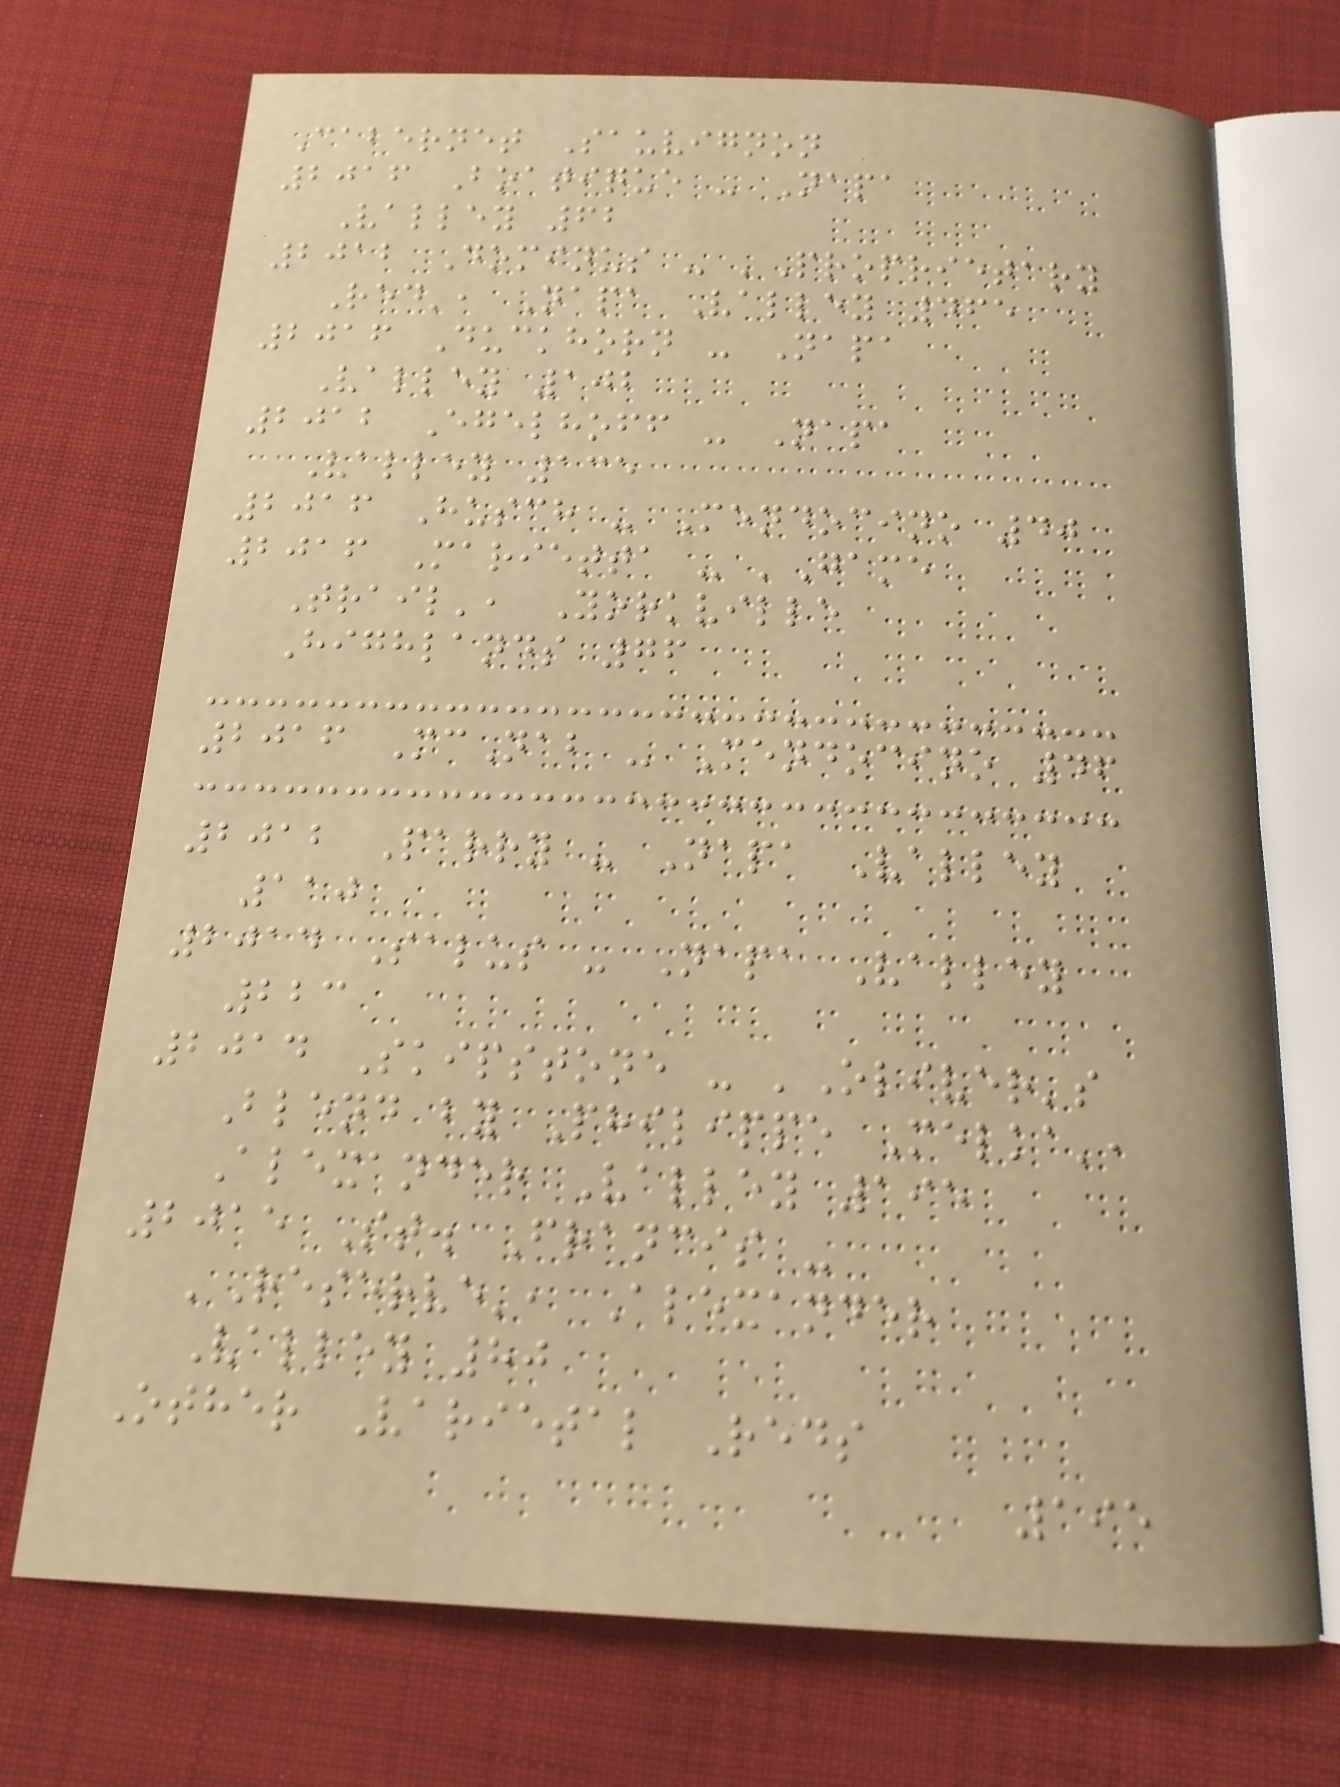Cabernet Sauvignon
2016 Boatique - Napa
Valley 62
2012 Dominus - 'Proprietary
Red', Napa Valley 465
2016 Duckhorn - Napa
Valley 102
2012 Egelhoff - Napa
Valley 135
2016 Husch - Mendocino 40
2016 Marietta - 'Game
Trail', Yorkville
Highlands 76
2016 McNab - Mendocino 46
2012 Parry - Napa Valley
110
2014 Salus - Napa Valley
223
2014 Skipstone - 'Oliver's
Blend by Philippe Melka',
Alexander Valley 195
2015 St. Francis -
'Reserve', Alexander
Valley 80
Other Varietal Reds
195
